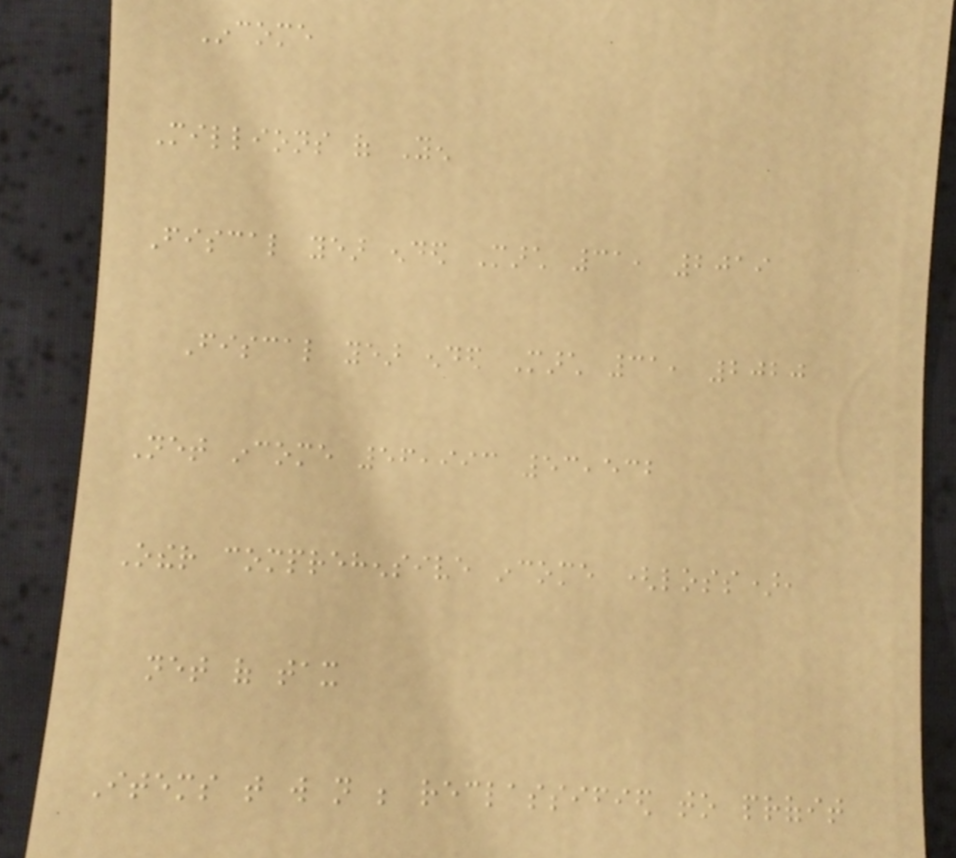Income
Millions of Yen
Fiscal year ended March 31, 2019
Fiscal year ended March 31, 2020
Net income 56,993 53,532
Other comprehensive income (loss),
net of tax
Items that will not be reclassified to profit
